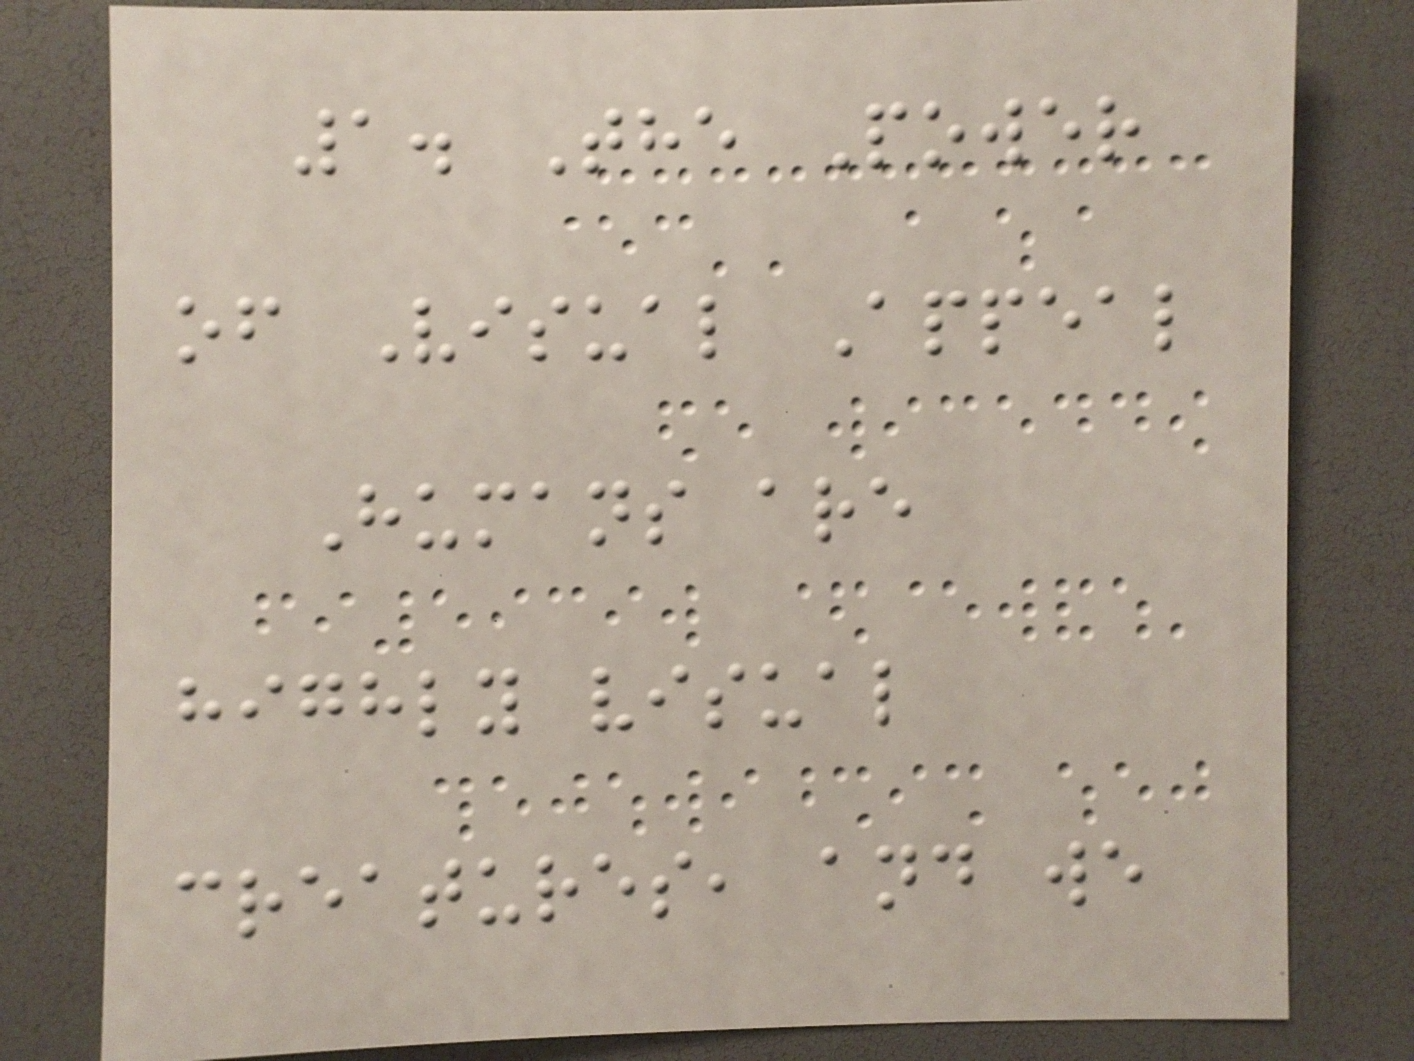1. The Power
of Visual Appeal
Humans are
highly visual
creatures, and we
